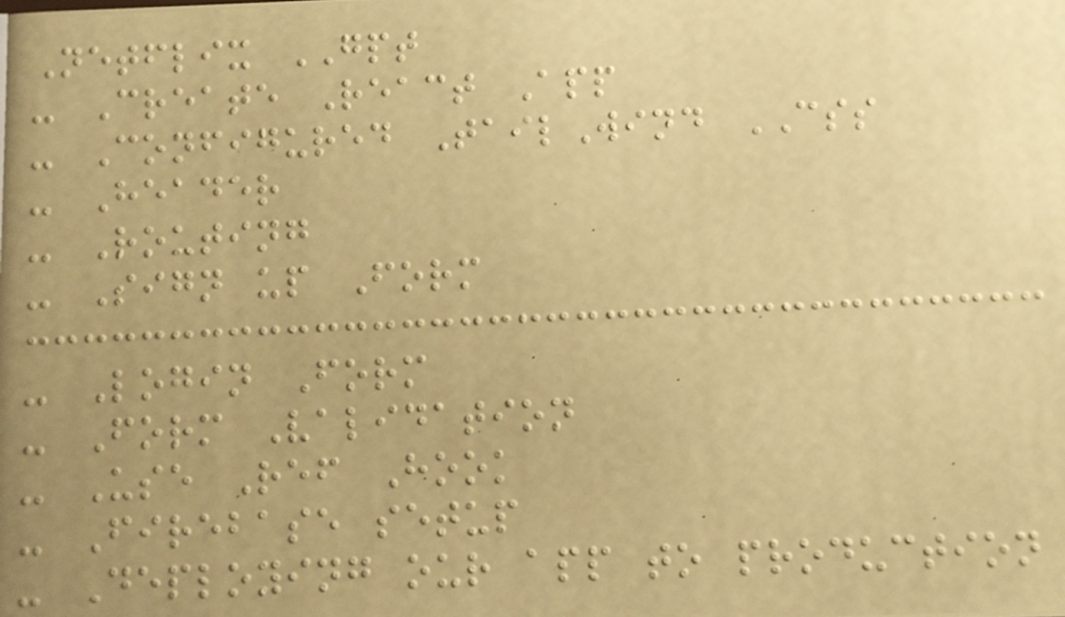Netflix GPT
- Create React App
- Configured TailWind CSS
- Header
- Routing
- Sign up Form
- Login Form
- Form Validation
- Use Ref Hook
- Firebase setup
- Deploying our app to production
